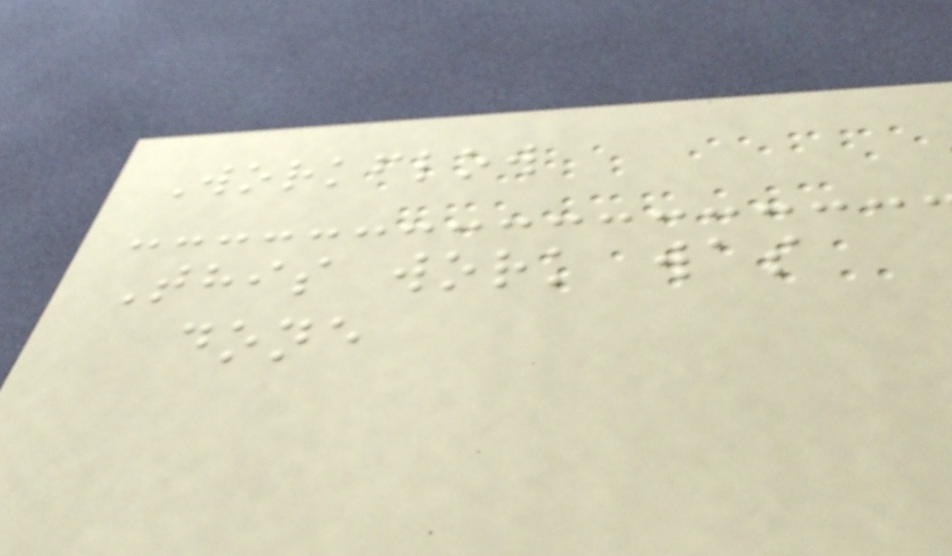Workflow
This work was
done
